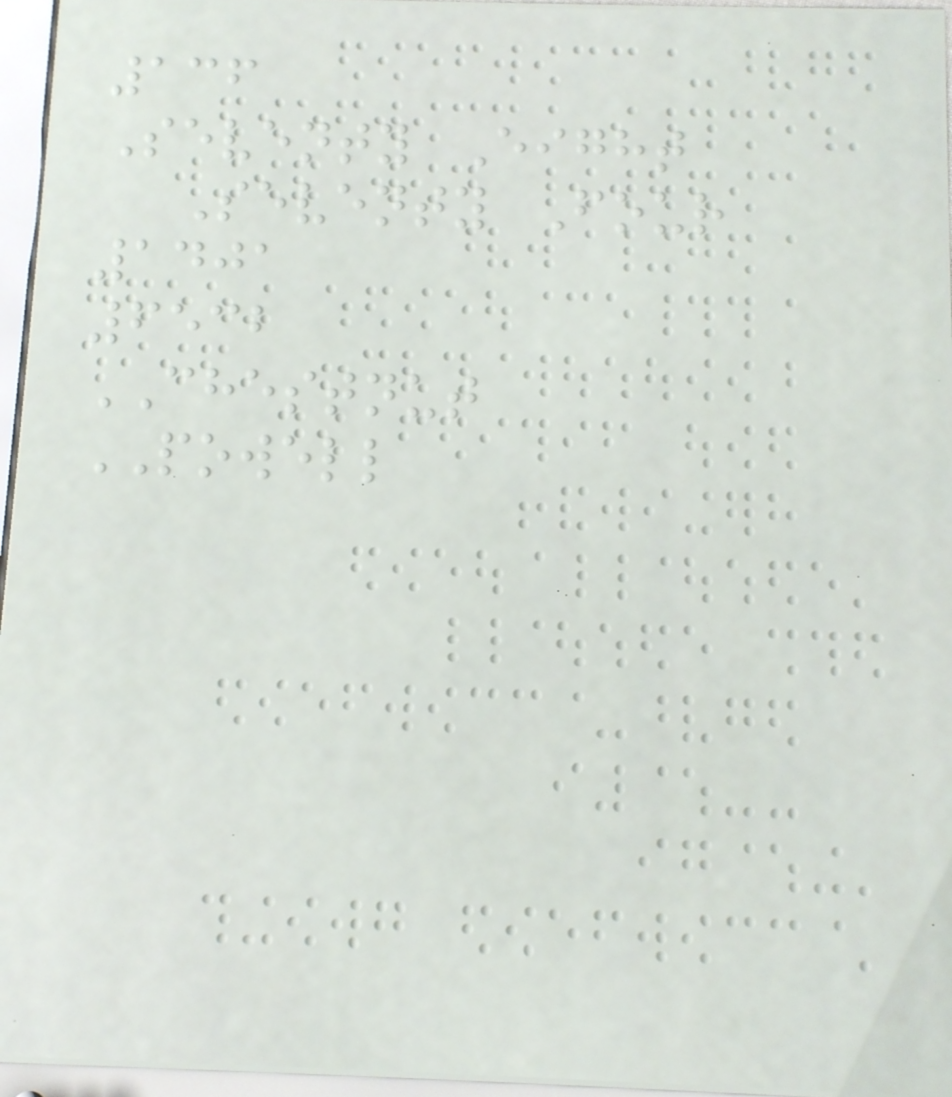136
Seventy Eight
Seventy Four
1401
6532
CHESTNUT
POWELL
